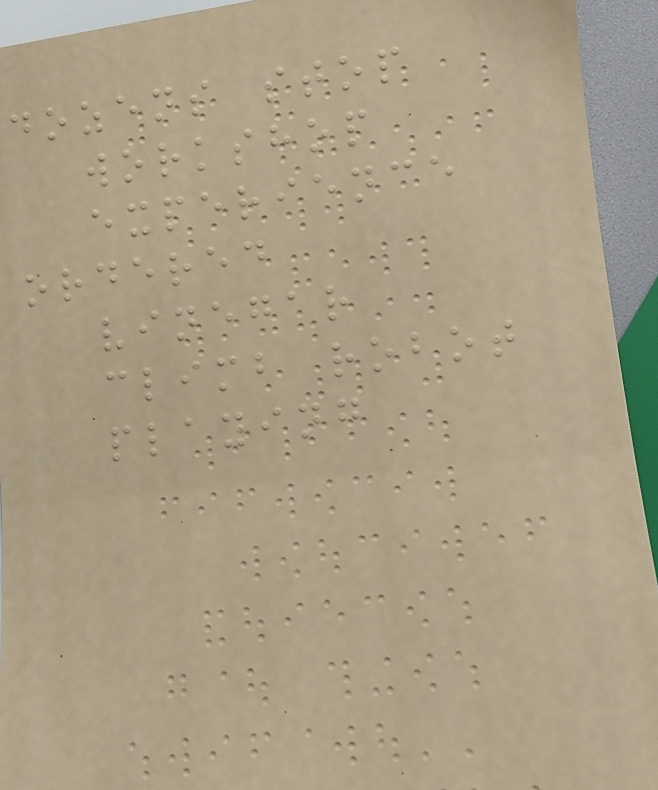dozens stop
workshop
experience
ordered
vinegar
climb robot
playing
